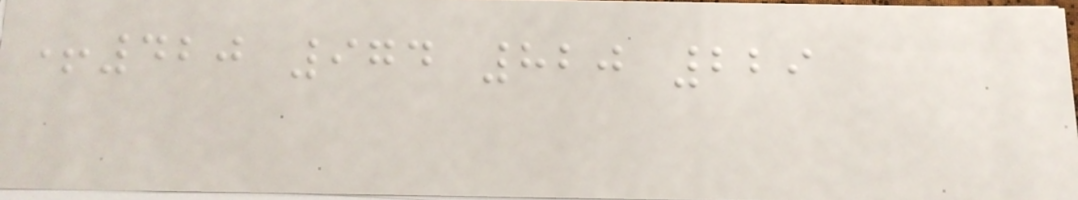+420 974 820 229
